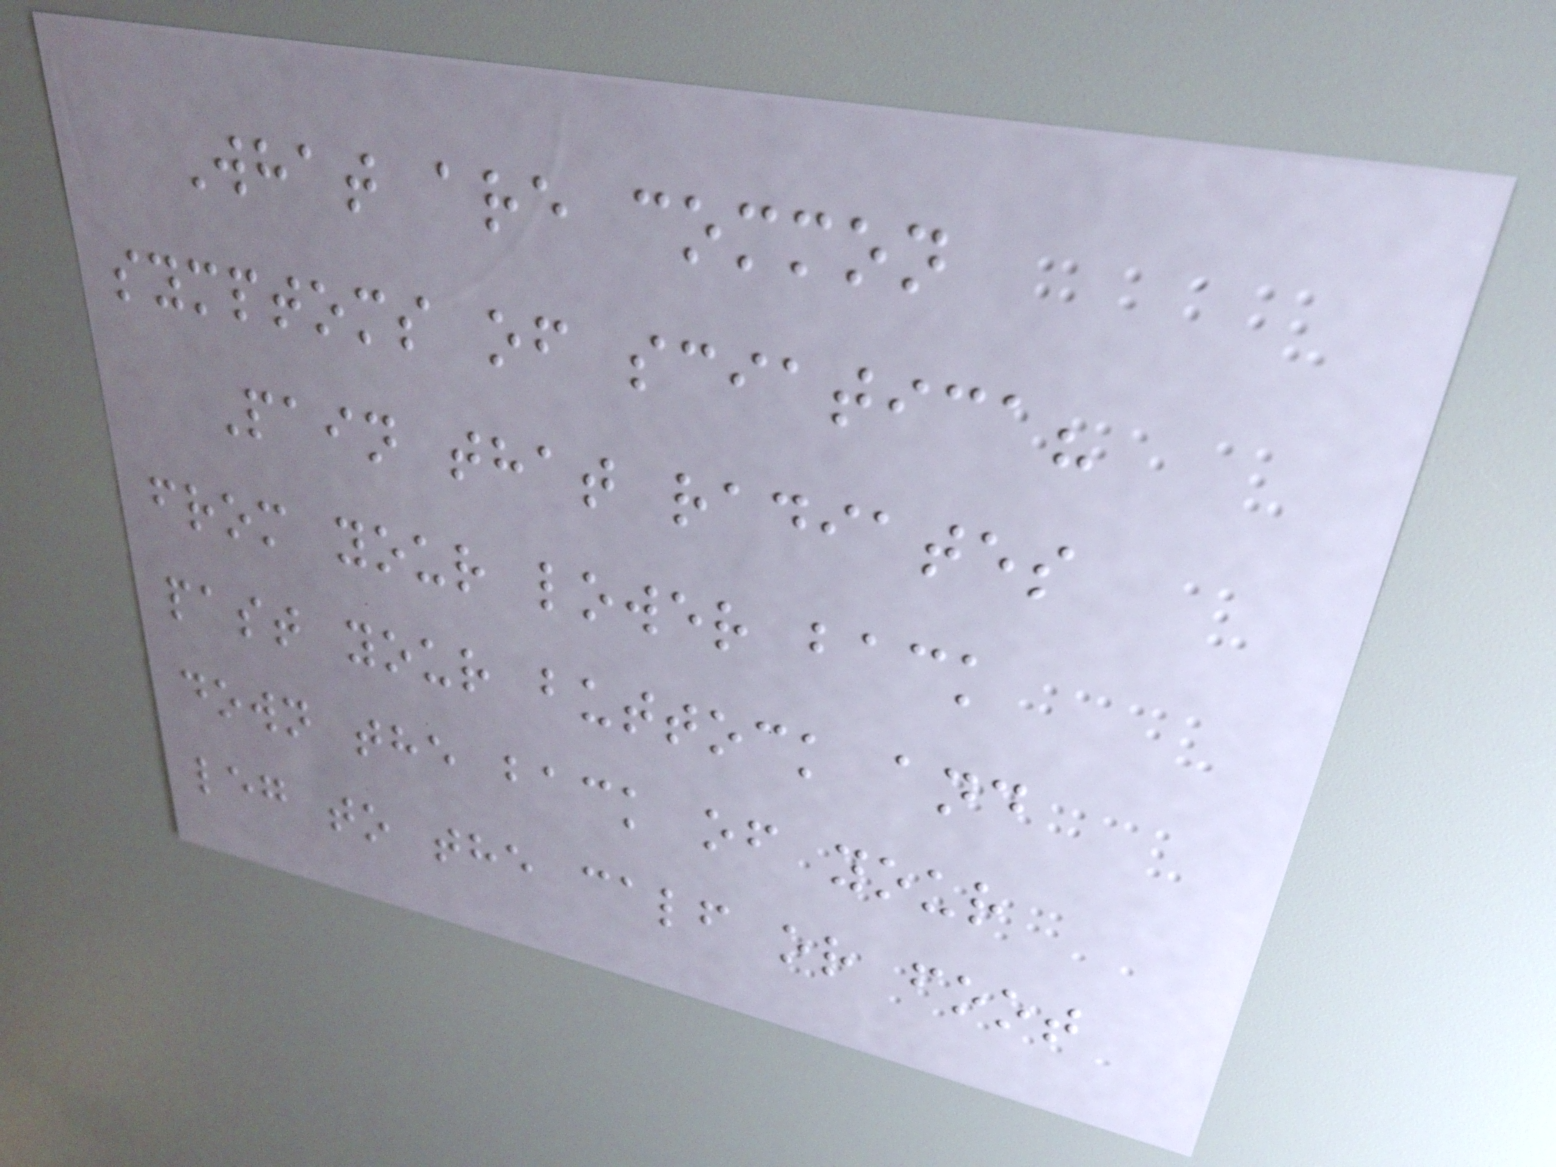What are common
symptoms of sciatica?
Pain that radiates
from your lower back
past your buttock and
down the back of your
leg to the calf or foot
